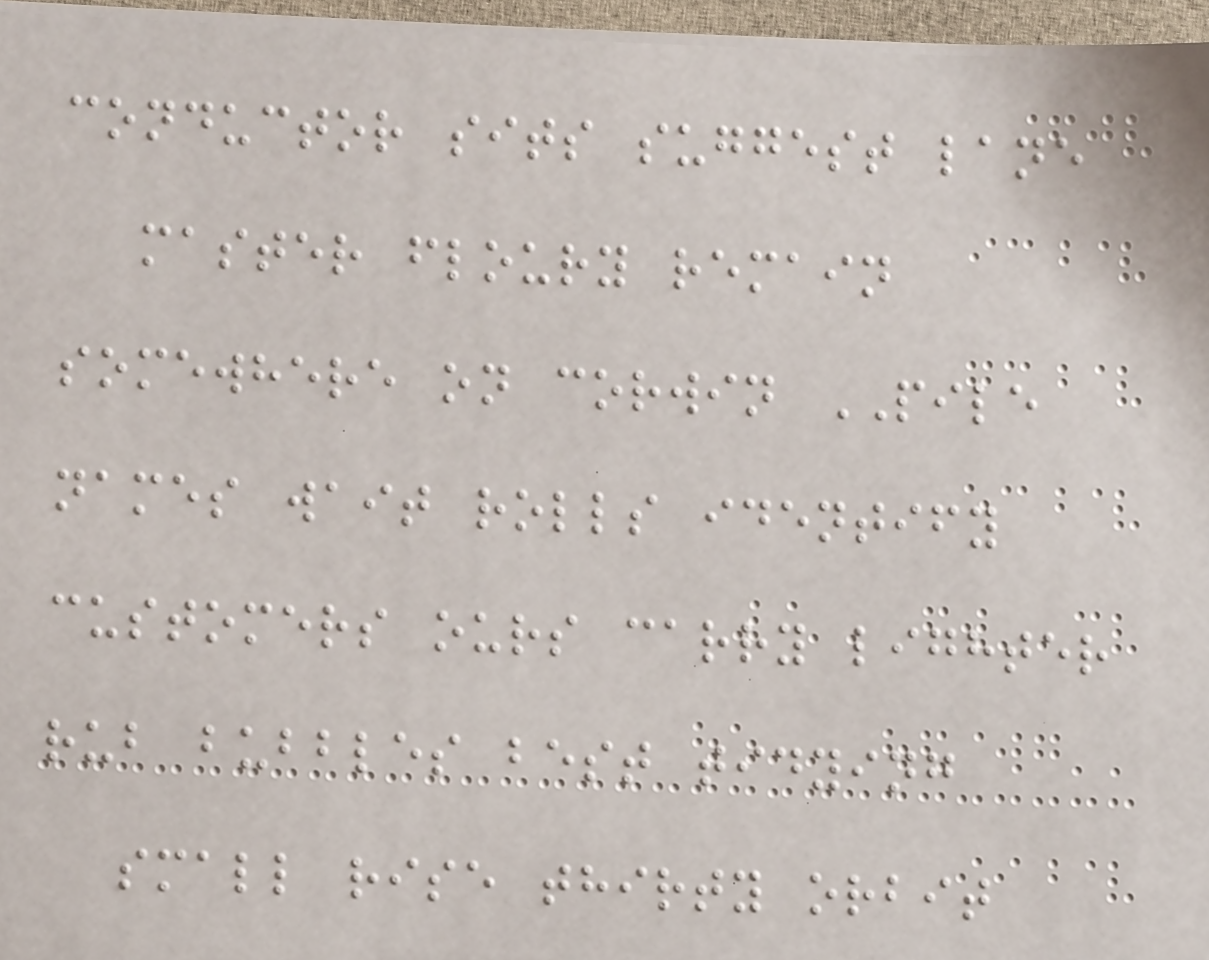conductor sits suggest lane
master floury remain
somewhere on corwin PILE
names wait rolls identify
customers ours carry lighter
rub bubbles best tidying
small rise thirty orbit
